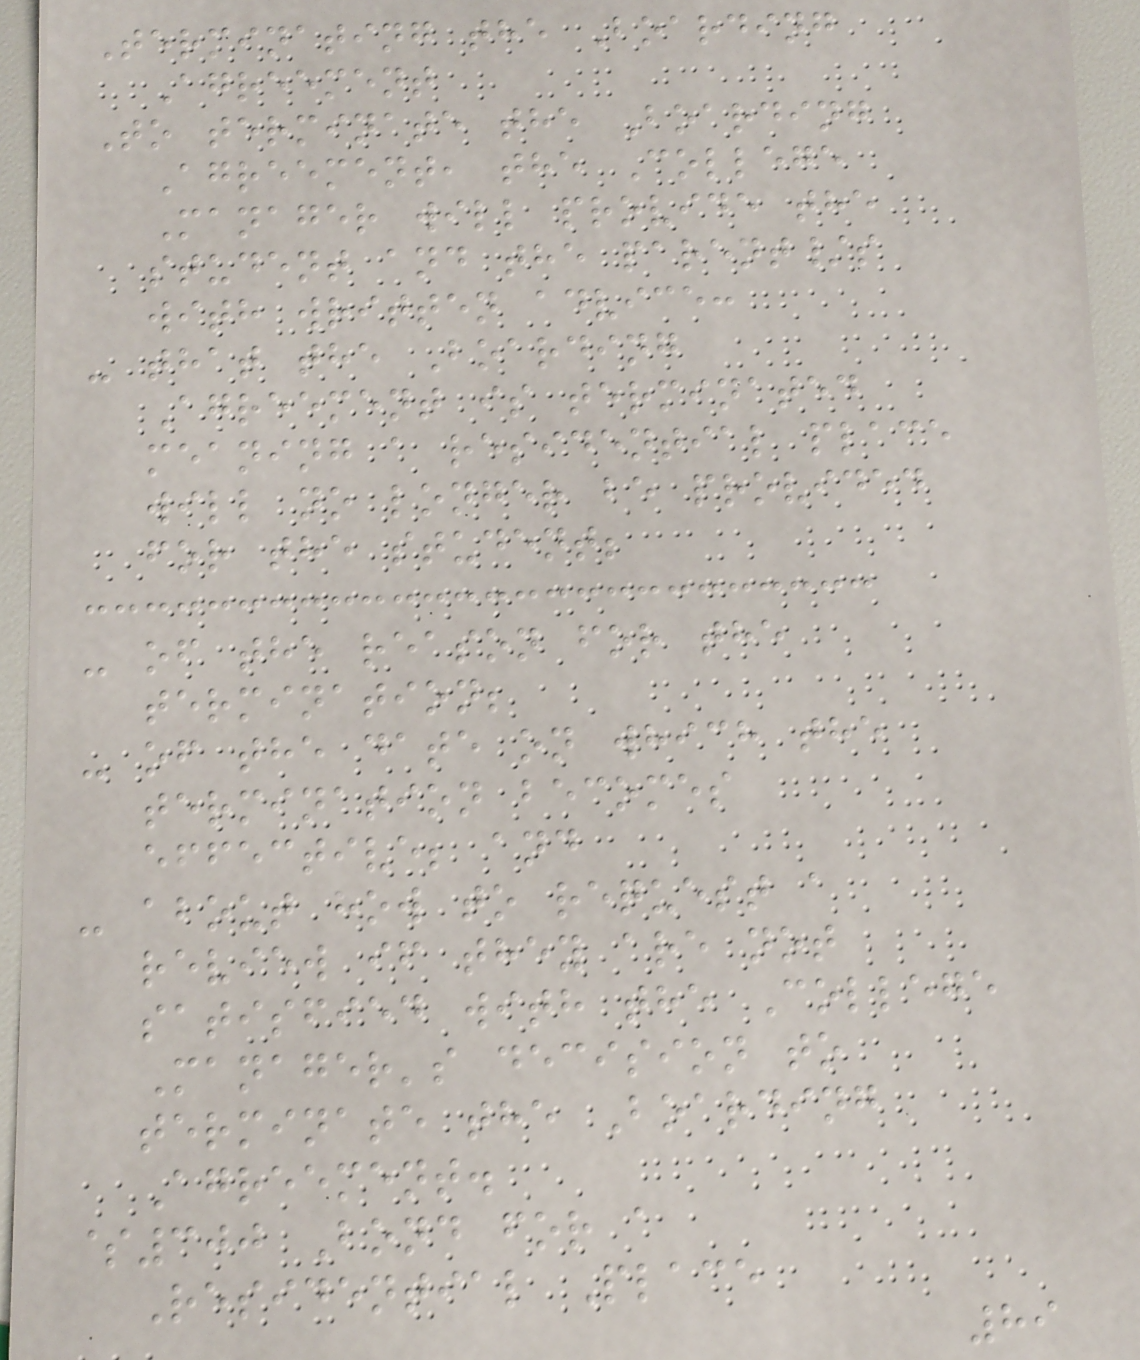Terminating the Boarding
Agreement
To terminate the Boarding
Agreement, the College
Manager will provide the
student and the parent/s
with written advice:
- that the Boarding
Agreement is terminated
meaning a residential place
will no longer be provided
for the student;
- of the reason for the
termination;
- of the date on which the
termination becomes
effective; and
- about how to request a
review if they are not
satisfied with the College
Manager's decision to
terminate the Boarding
Agreement.
$300 Bond for a
Residential Place
89
